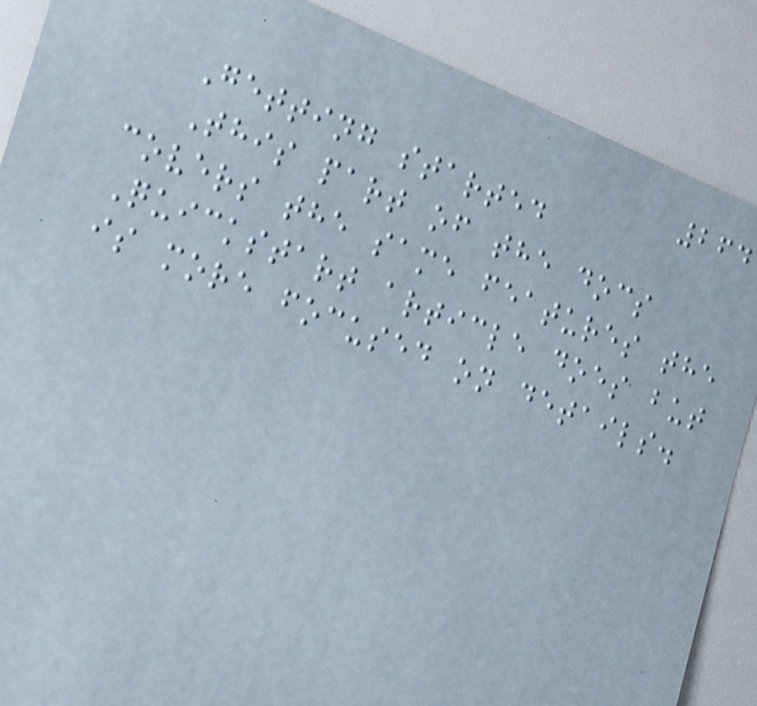264
Getting started
This part of the docs
covers the same features the
Quickstart article does but
is more focused on details.
